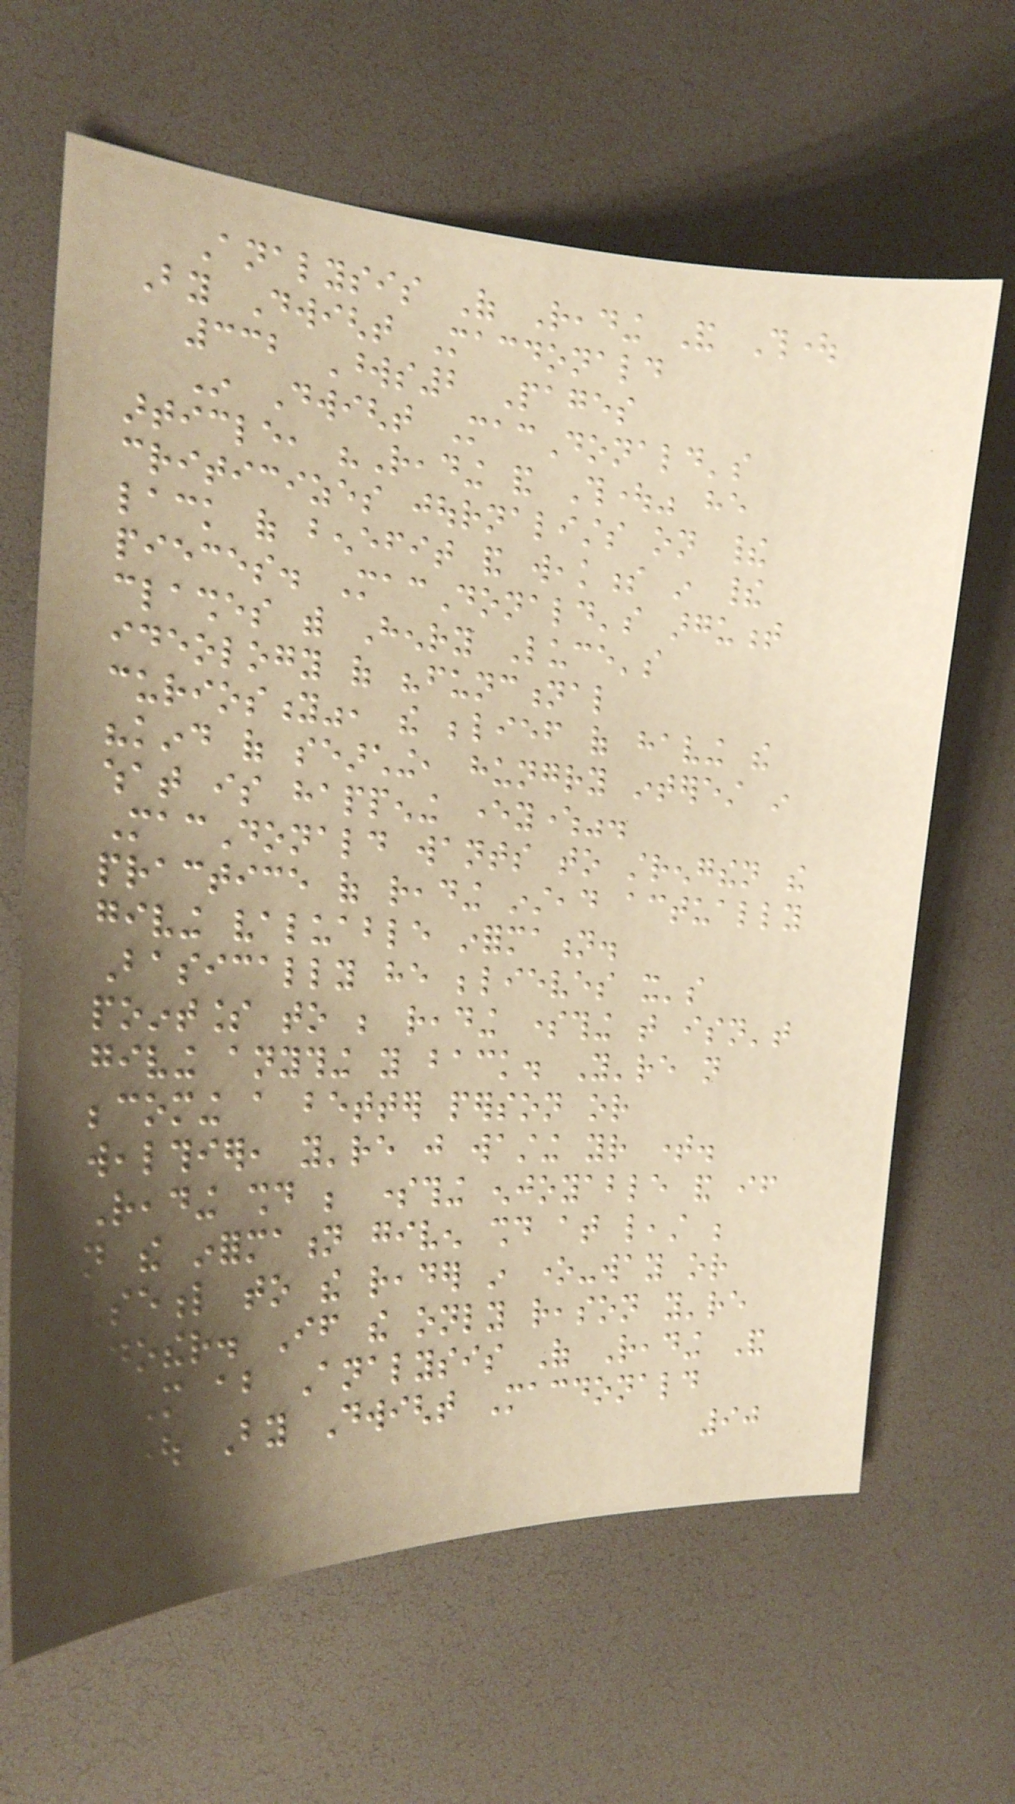Analysis Of Reading And Thought
By Dwight Macdonald
332 Words2 Pages
In Dwight MacDonald's
article, "Reading and Thought" he
criticizes journalists on their
lack of benefit and weakness in their
pieces. MacDonald's argument
clashes with Henry Luce's
ideology of "functional
curiosity", the belief of having the
"kind of searching, hungry interest in
what is happening everywhere".
MacDonald wants to strengthen the
practice of reading instead actually
giving valuable information.
Basically he believes it's
pointless to be reading something that isn't
giving anything you back. You're not
becoming a better person or
wealthier, you're just wasting your time.
Reading should be something enjoyable and if
not the information given should at least be
useful to the reader in one-way or
another. If the only reason you're
More about Analysis Of Reading And
Thought By Dwight Macdonald
90
